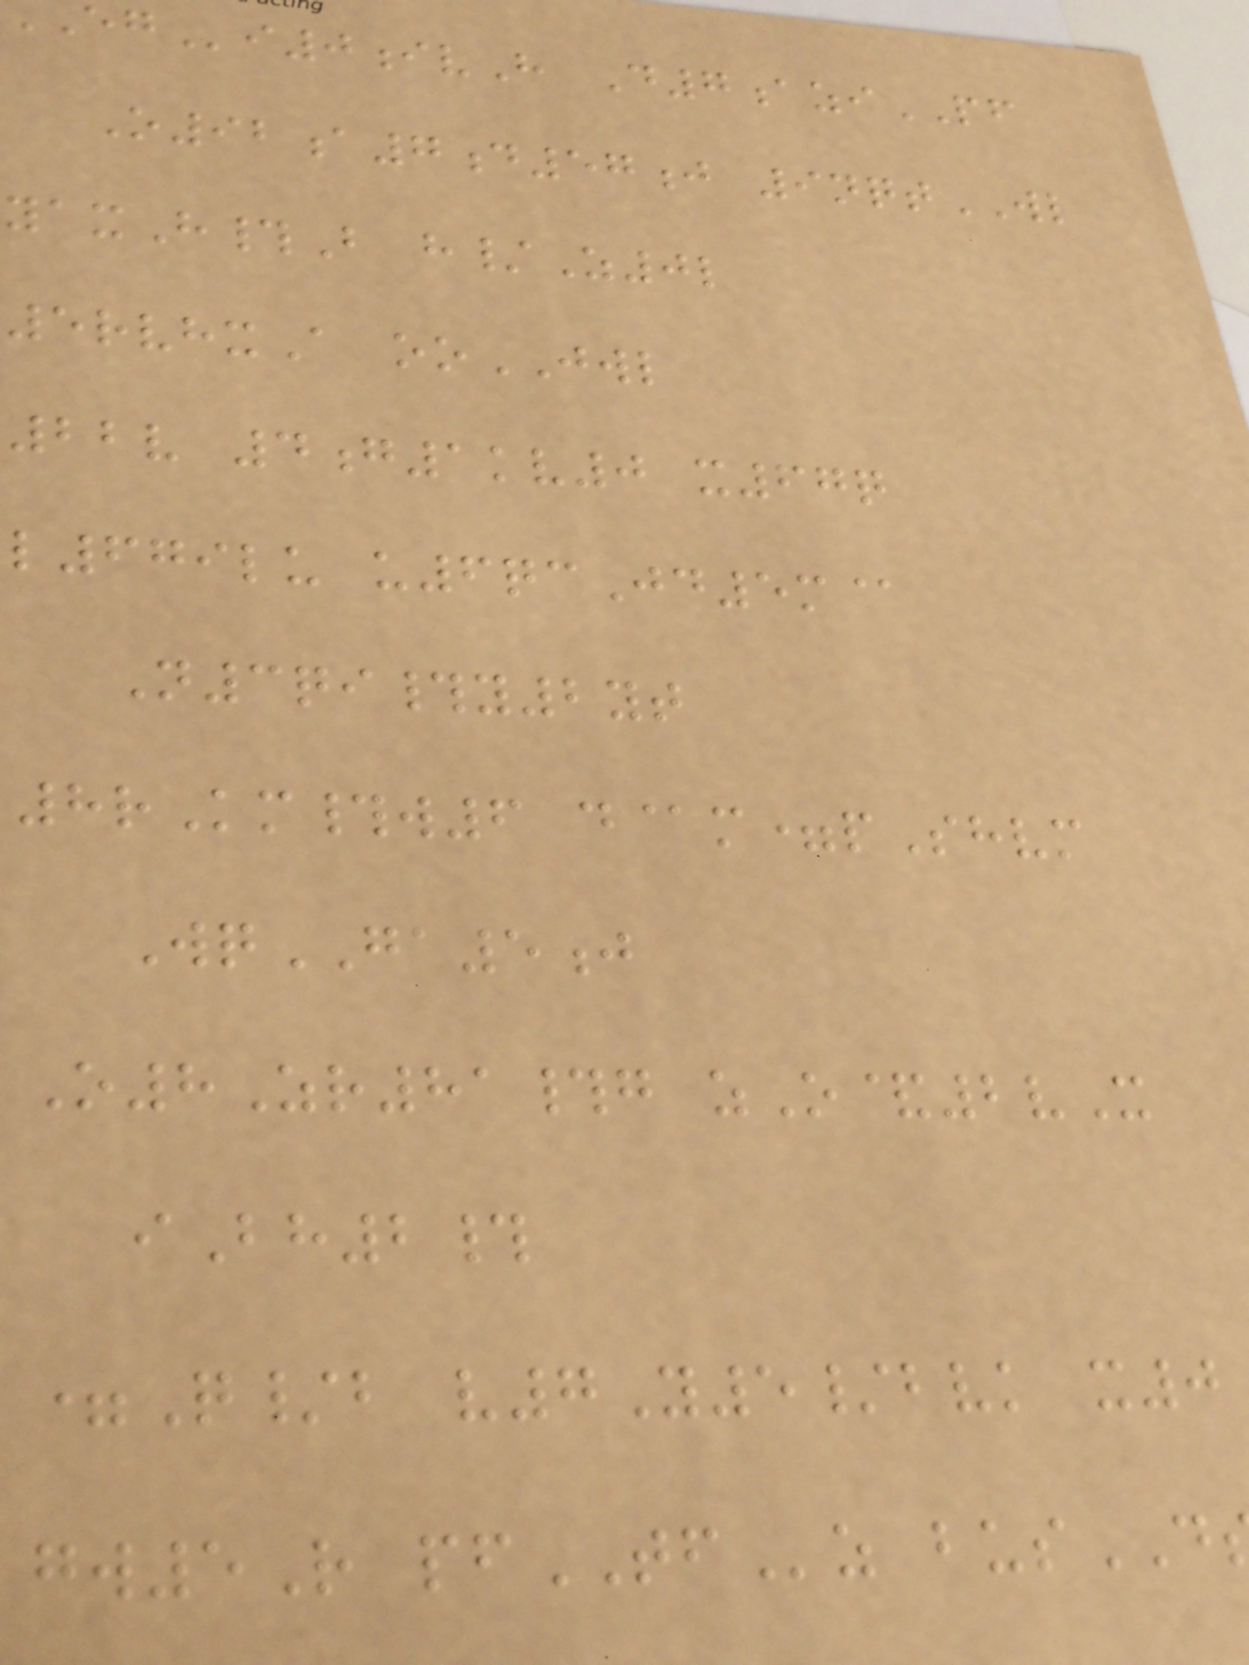i0ivH D7aziPF
O92a7d57j 9nqtWL
yaxH#B h/Z0l
5rvhxA ooJWL
22v 4g1kv0 x67q
l679lu u6qcJd5m@
N3qi#y2yt
8rKm#w6 d@m=pShvm
WqGA5j
O8Zr81#g zO&2vX
iBh2#
=Q/b v7Y5/bvk x0
gw5R pfTFz bus
